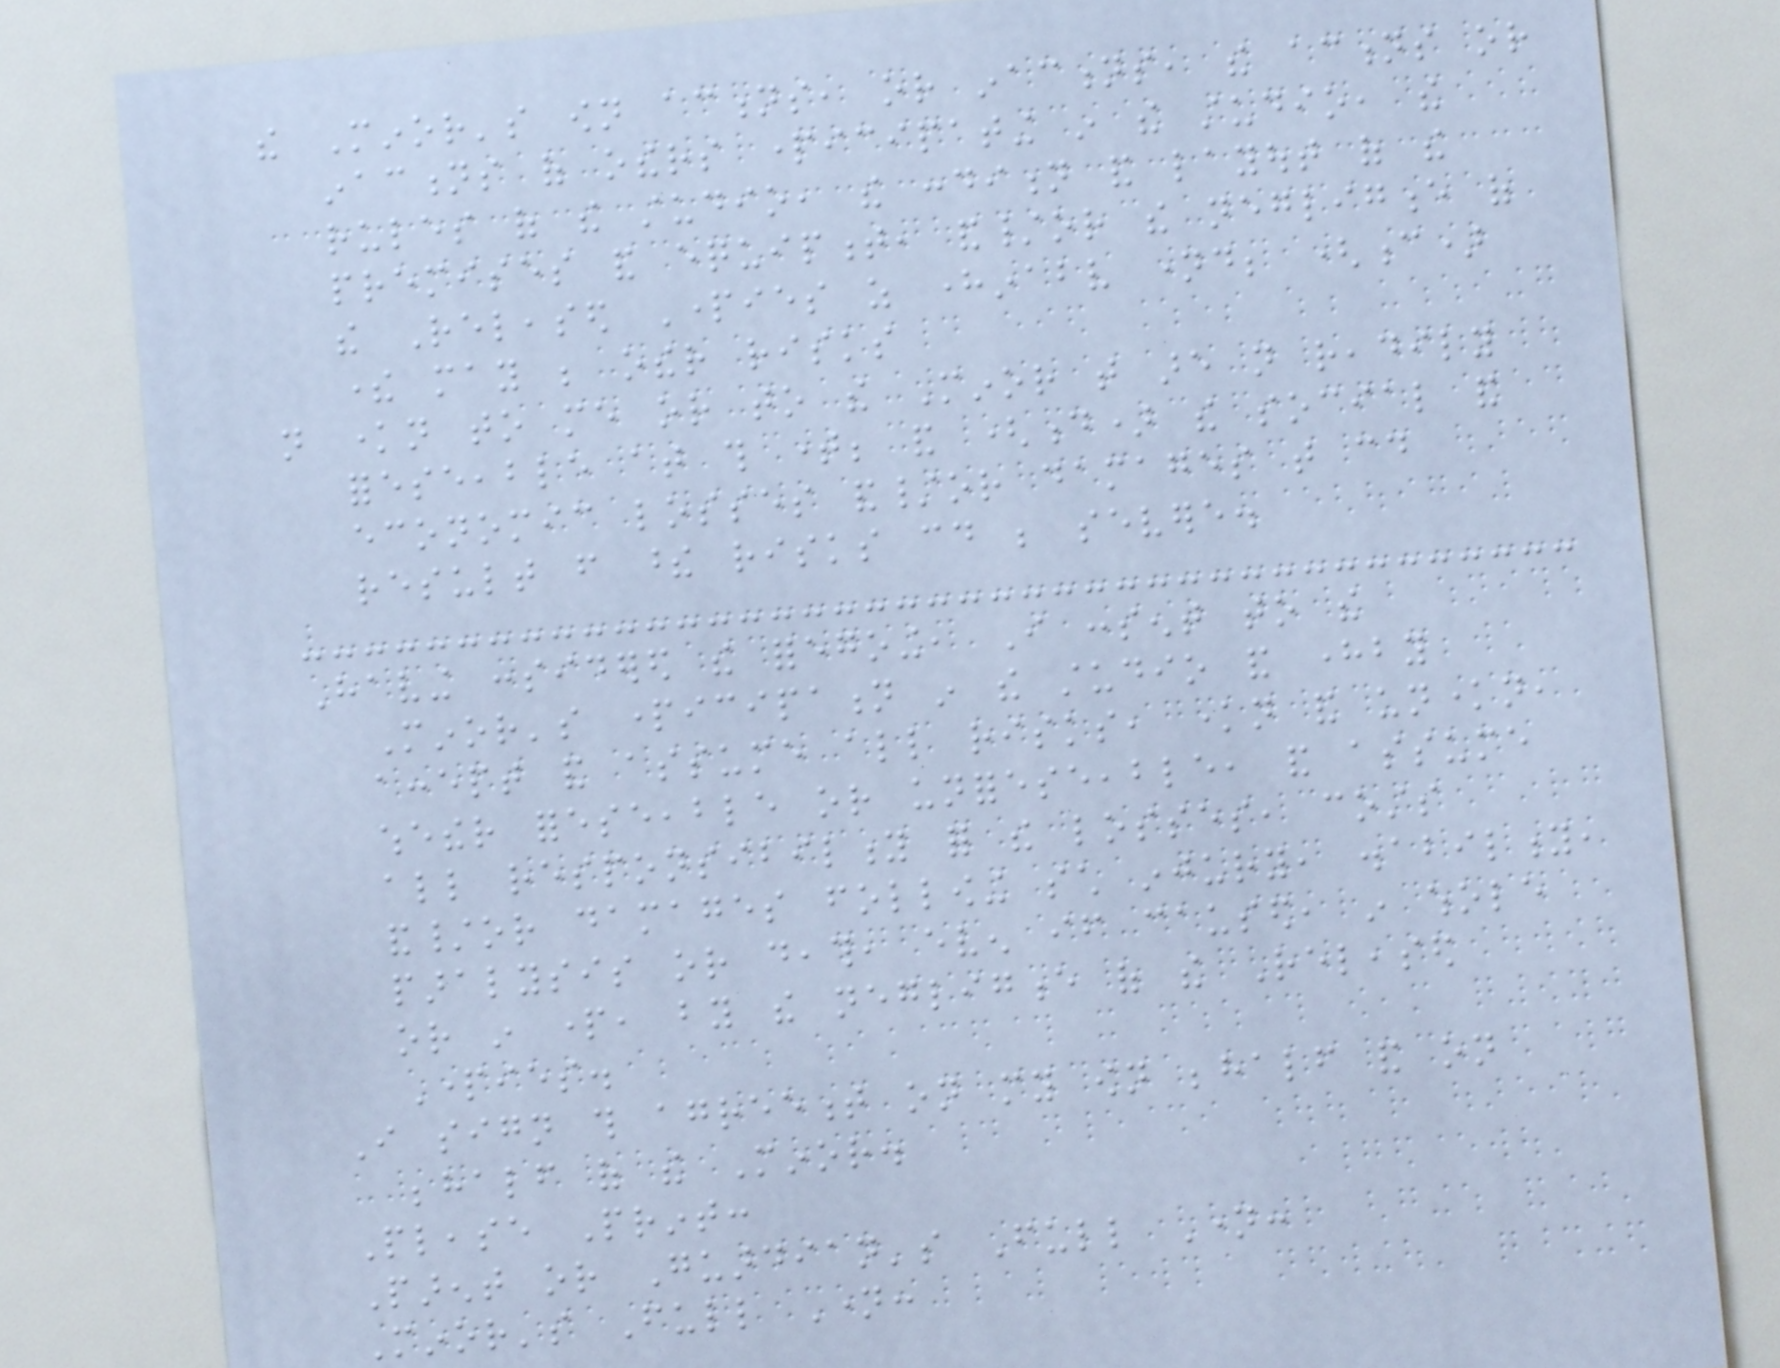the Minor's own actions, or inactions, the actions or
inactions of others participating in the studio, the
rules of the studio, the condition and layout of the
premises and equipment, and/or the negligence of
the Released Parties as hereinabove named; (c)
there may be other risks
not known to me or to the Minor that are not readily
foreseeable at this time; and (d) the social and
economic losses and/or damages that could
result from these risks could be severe.
Having considered the foregoing, I consent to the
Minor's participation in the studio and hereby
accept and assume all risks, known and unknown,
whether foreseeable or unforeseeable, and assume
all responsibility for the losses, costs
and/or damages following such injury, disability,
paralysis or death, even if caused, in whole
or in part, by the negligence of the Released
Parties.
I sign this agreement on my own behalf and on
behalf of the Minor.
Please Print:
Parent or Guardian's Full Name:
Minor's Full Name:
